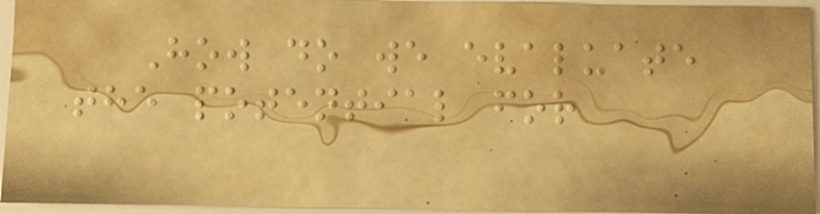How do we evaluate
the potential for
